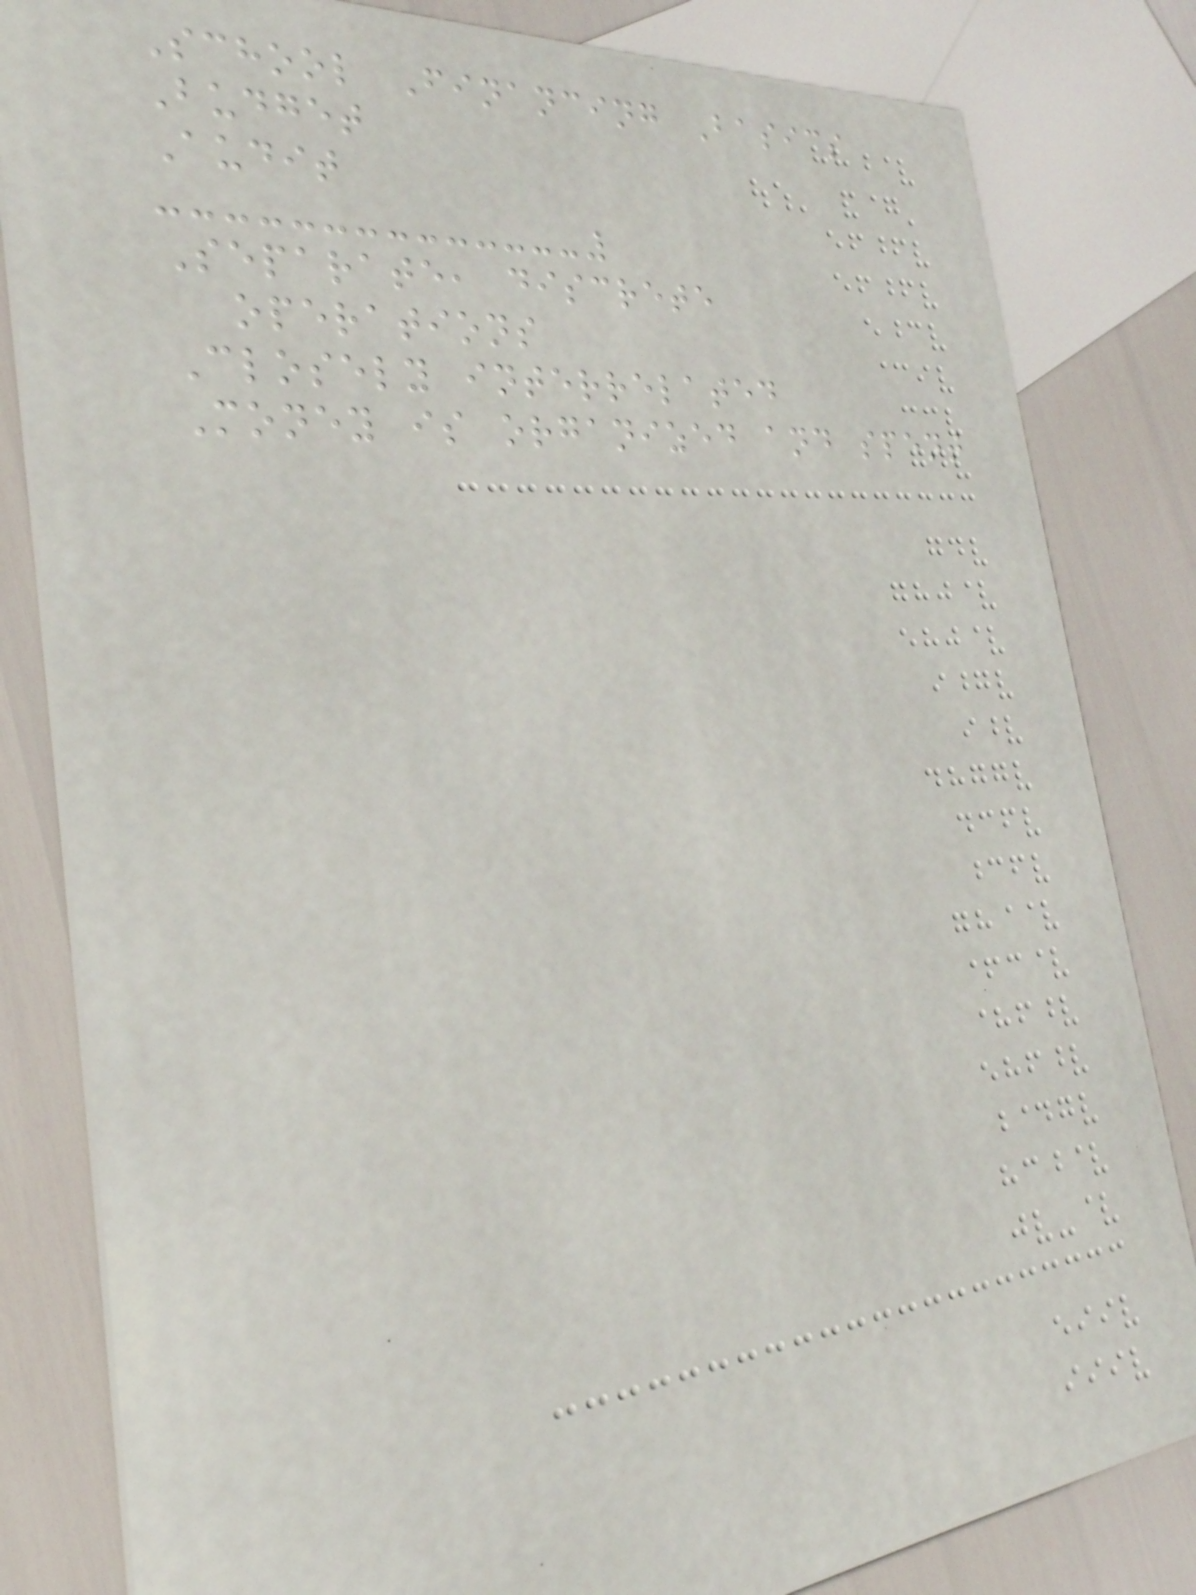School Financing Basics
Budget
Audit
Separate, discrete
operations
Closely interrelated
Money is organized and spent
